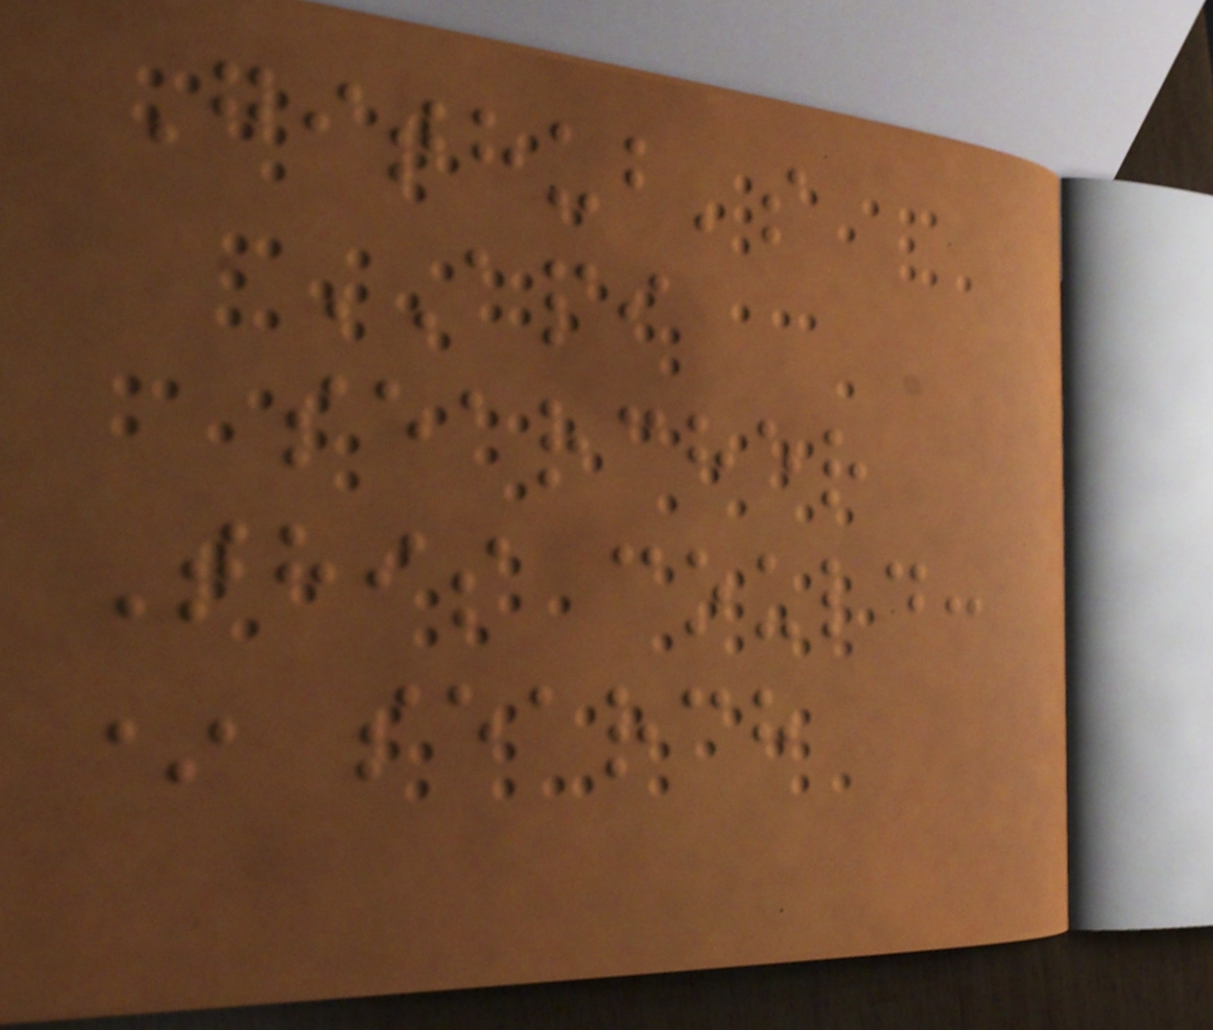Github's
API
searcher
This could:
* search
